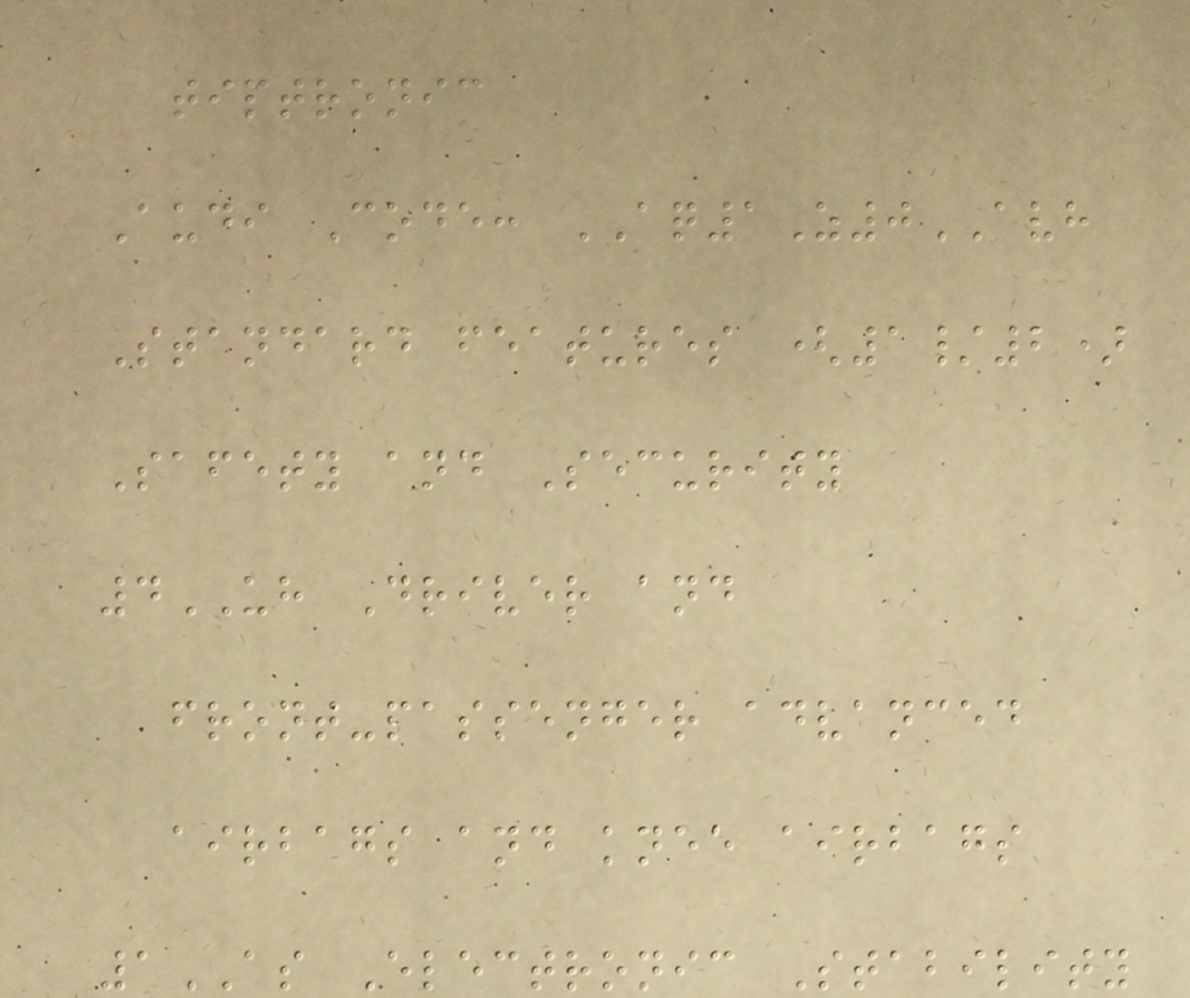tiptronic
Audi Code: AQ1Z0AVH
Standard features (1/2)
Safety and Security
4UH Driver and
front-passenger advanced
airbags and knee airbags
1AS Electronic Stability
